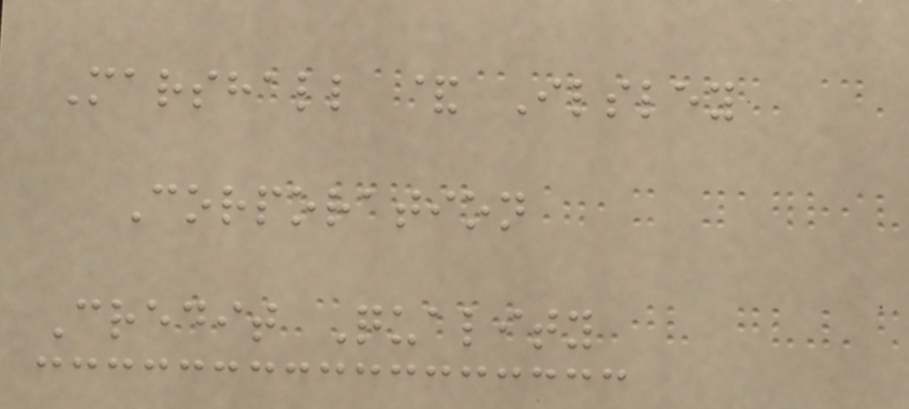Marshall & Ilsley
Corporation
Credit Quality
